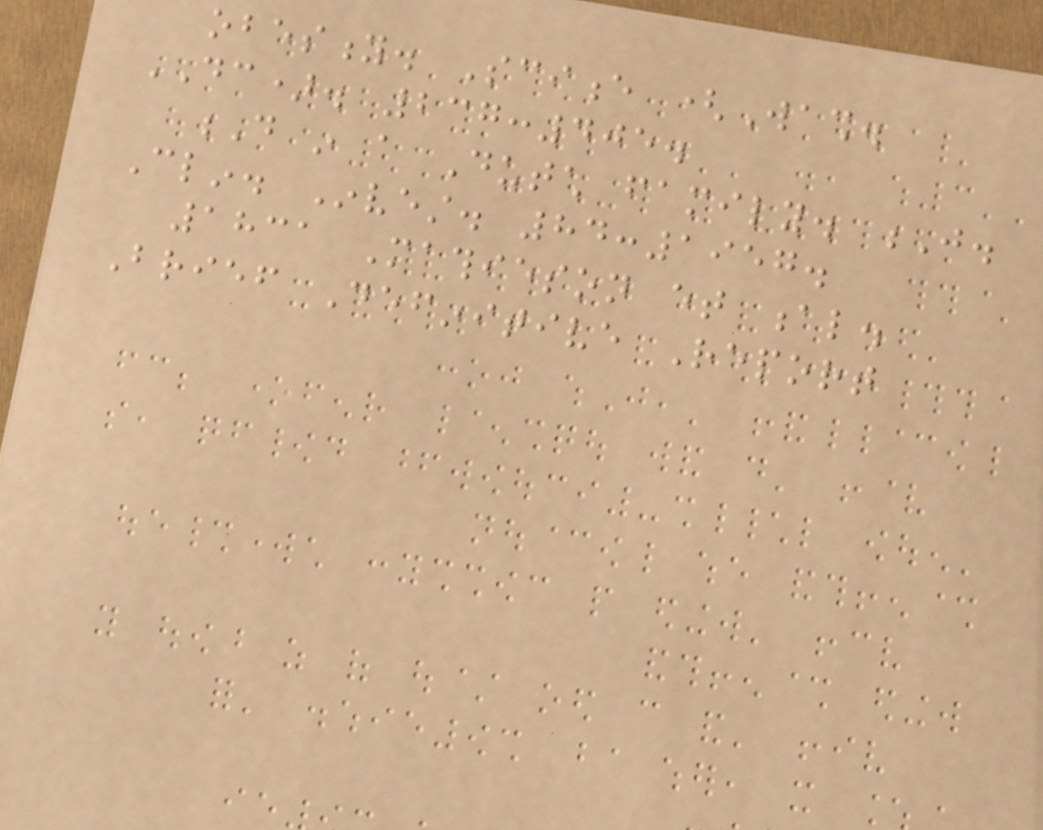obesity. Science (Wash.
DC). 237:405.
D in a Dutch family. J.
Clin. Invest. 84:1957.
1831 Mathieson et al.
Brief Definitive Report
